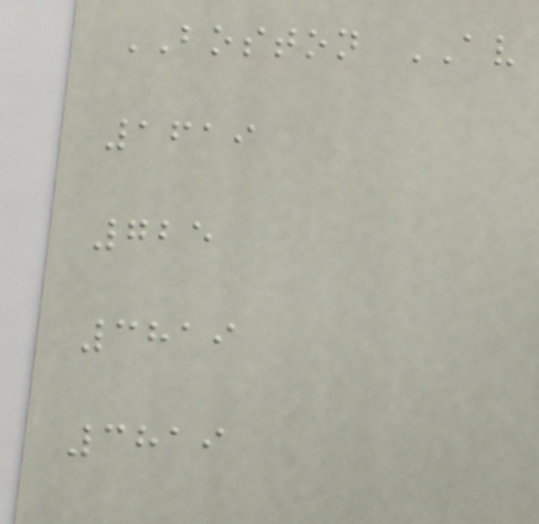BOSTON AV
1619
725
3819
3819
